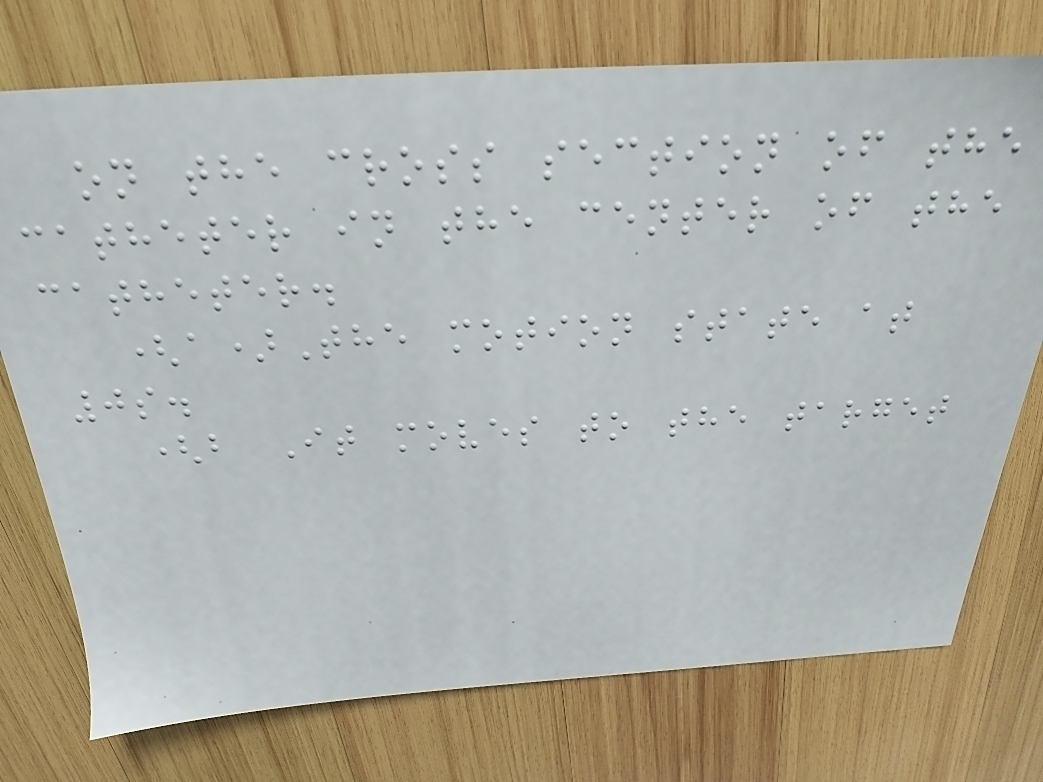on the cross section of the
catheter in the center of the
catheter.
(a)The motion state at
0s.
(b It moves to the target
